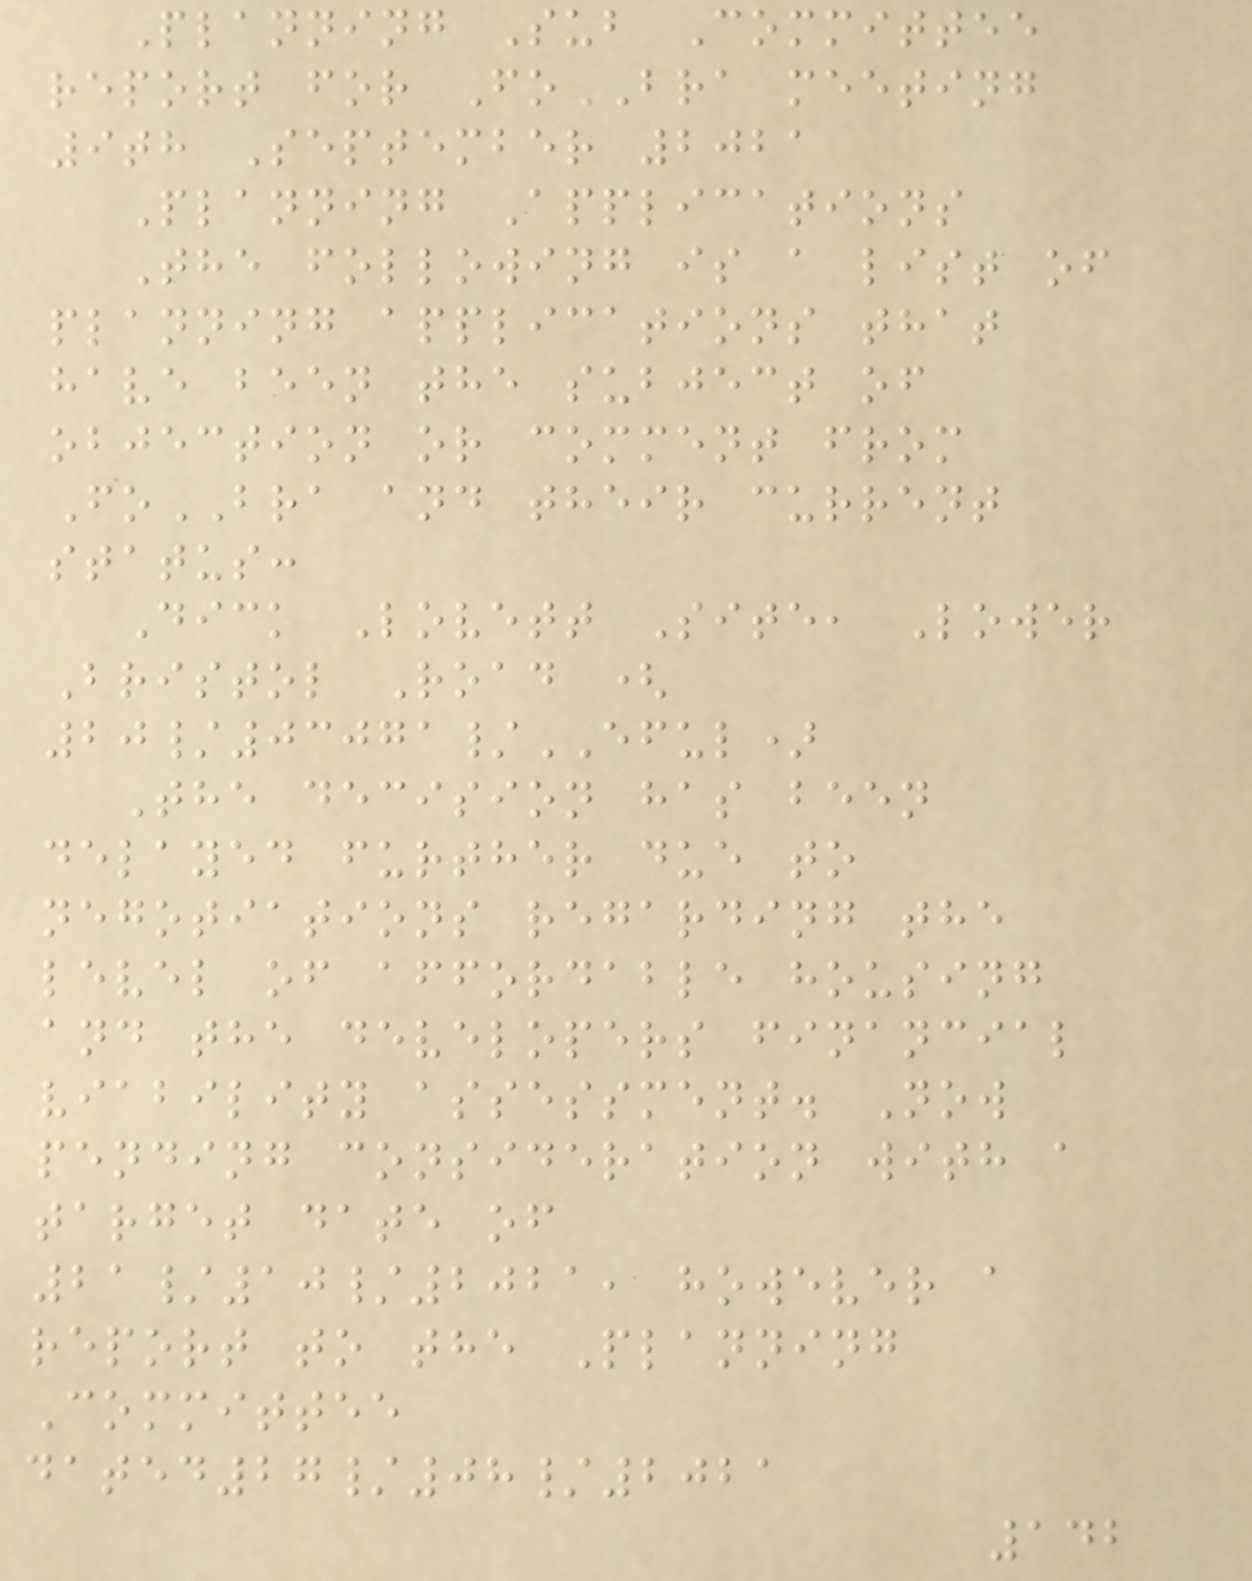Planning Sub Committee
report for FoBRA meeting
9th September 2021
Planning Applications
The following is a list of
planning applications that
have been the subject of
objection or comment from
FoBRA and their current
status:
Dick Lovett Site, Lower
Bristol Road (
20/03071/EFUL)
The decision has been
delayed further due to
negotiations regarding the
level of affordable housing
and the developers financial
viability assessment. Now
pending consideration with a
target date of
21/10/2021, however a
report to the Planning
Committee
dated27/08/2021
142
